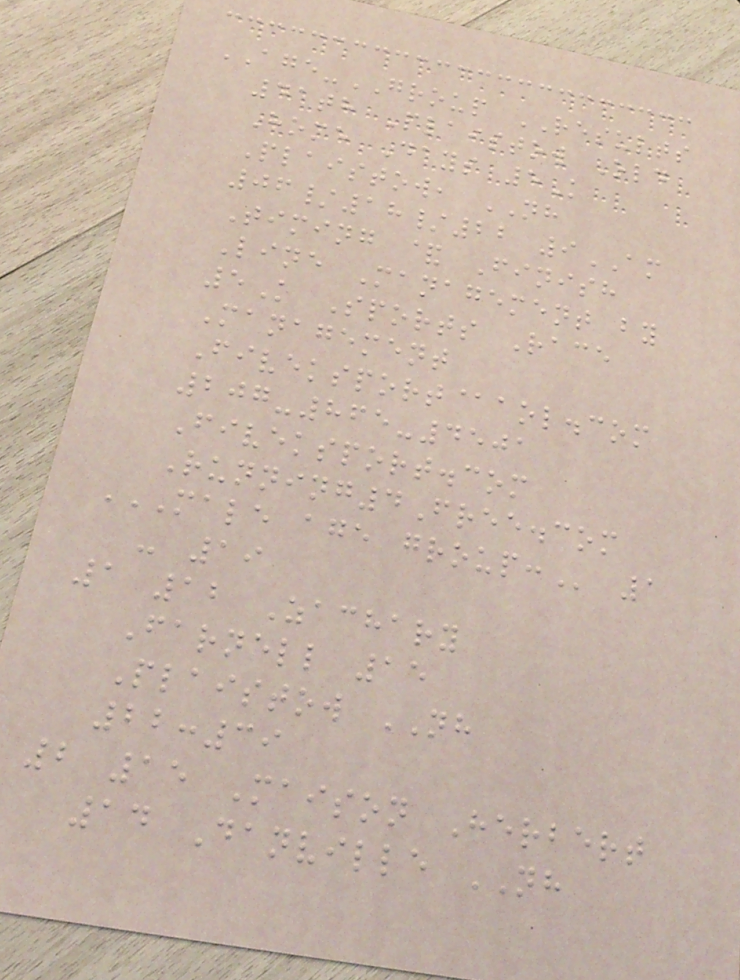AGE-GROUP RESULTS
41th Plaistow Old
Home Days 5K
Plaistow, NH
06/18/22 9AM
Timing & Finish
Line Management by
5K Sports Race
Management
Fiveksport@aol.com
207-865-4501
Fiveksport.com
Running4Free.com
MALE AGE GROUP: 1
- 19
1 12 Zachary
Farnell 15
Plaistow NH
22:39
2 15 Maison Herbert
14 Danville NH
